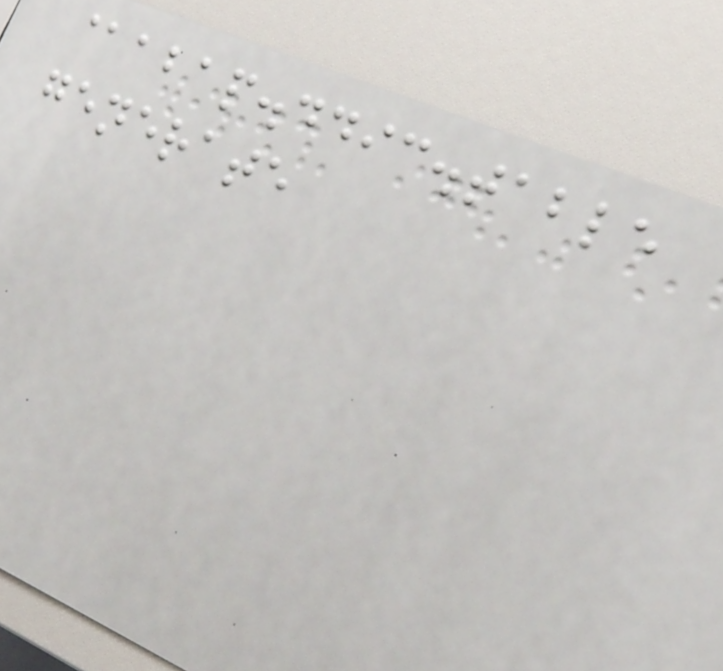@abap.ddic.table
generate
